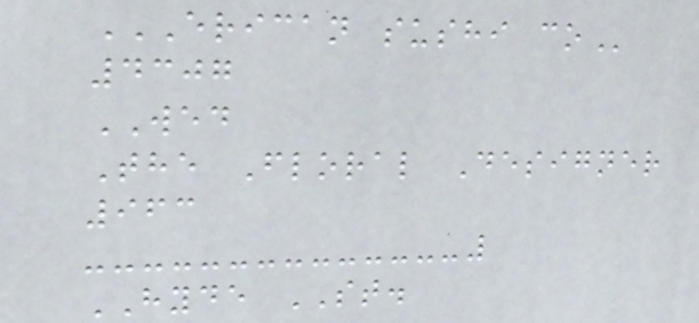ERICAN SUSHI CO
4307
WED
The Floral Designer
963
HYDE ST.
